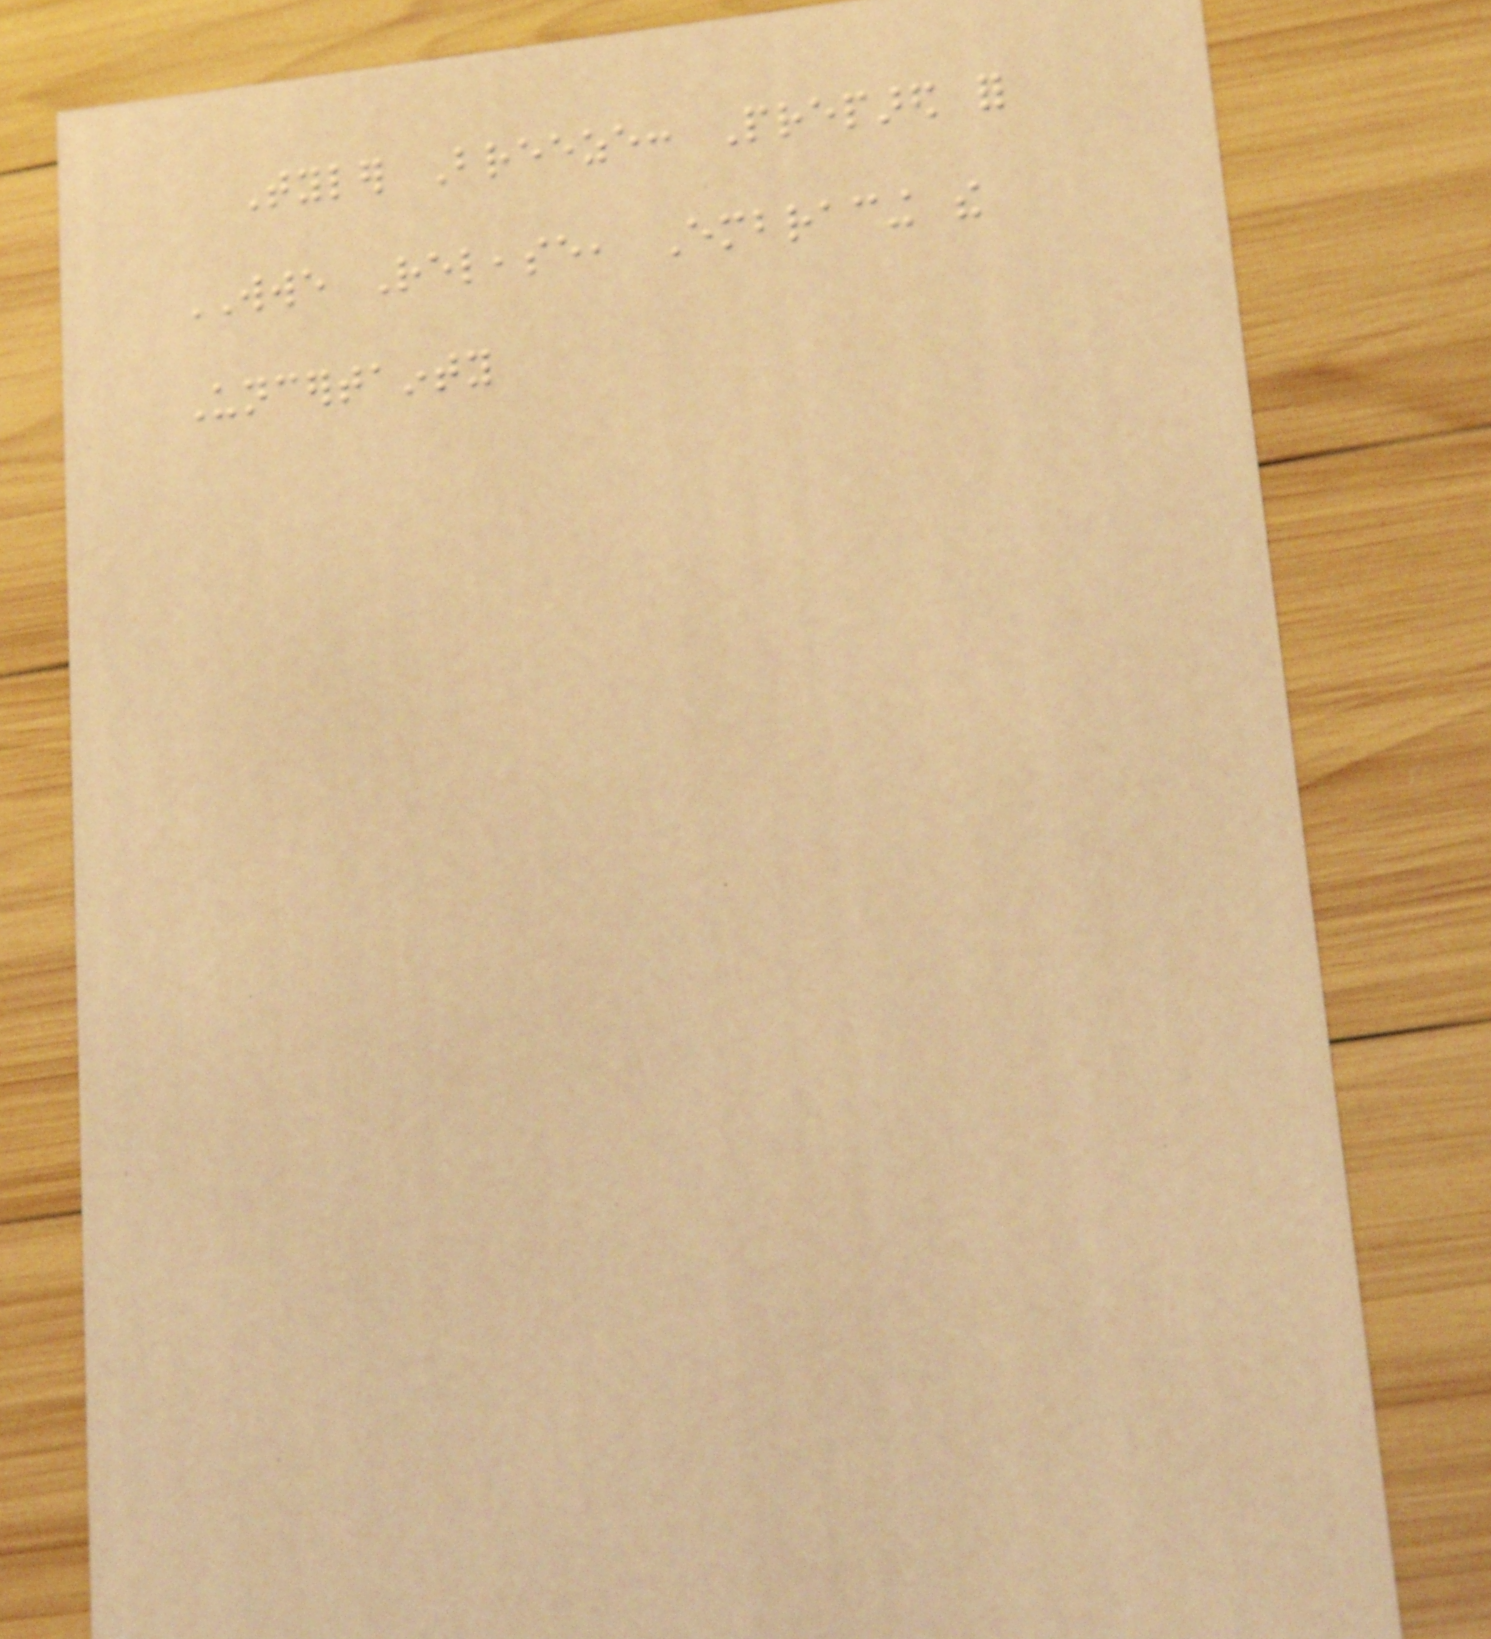Tyler Breeze: Prepared for
WWE Release, Embracing the
Uncertainty
